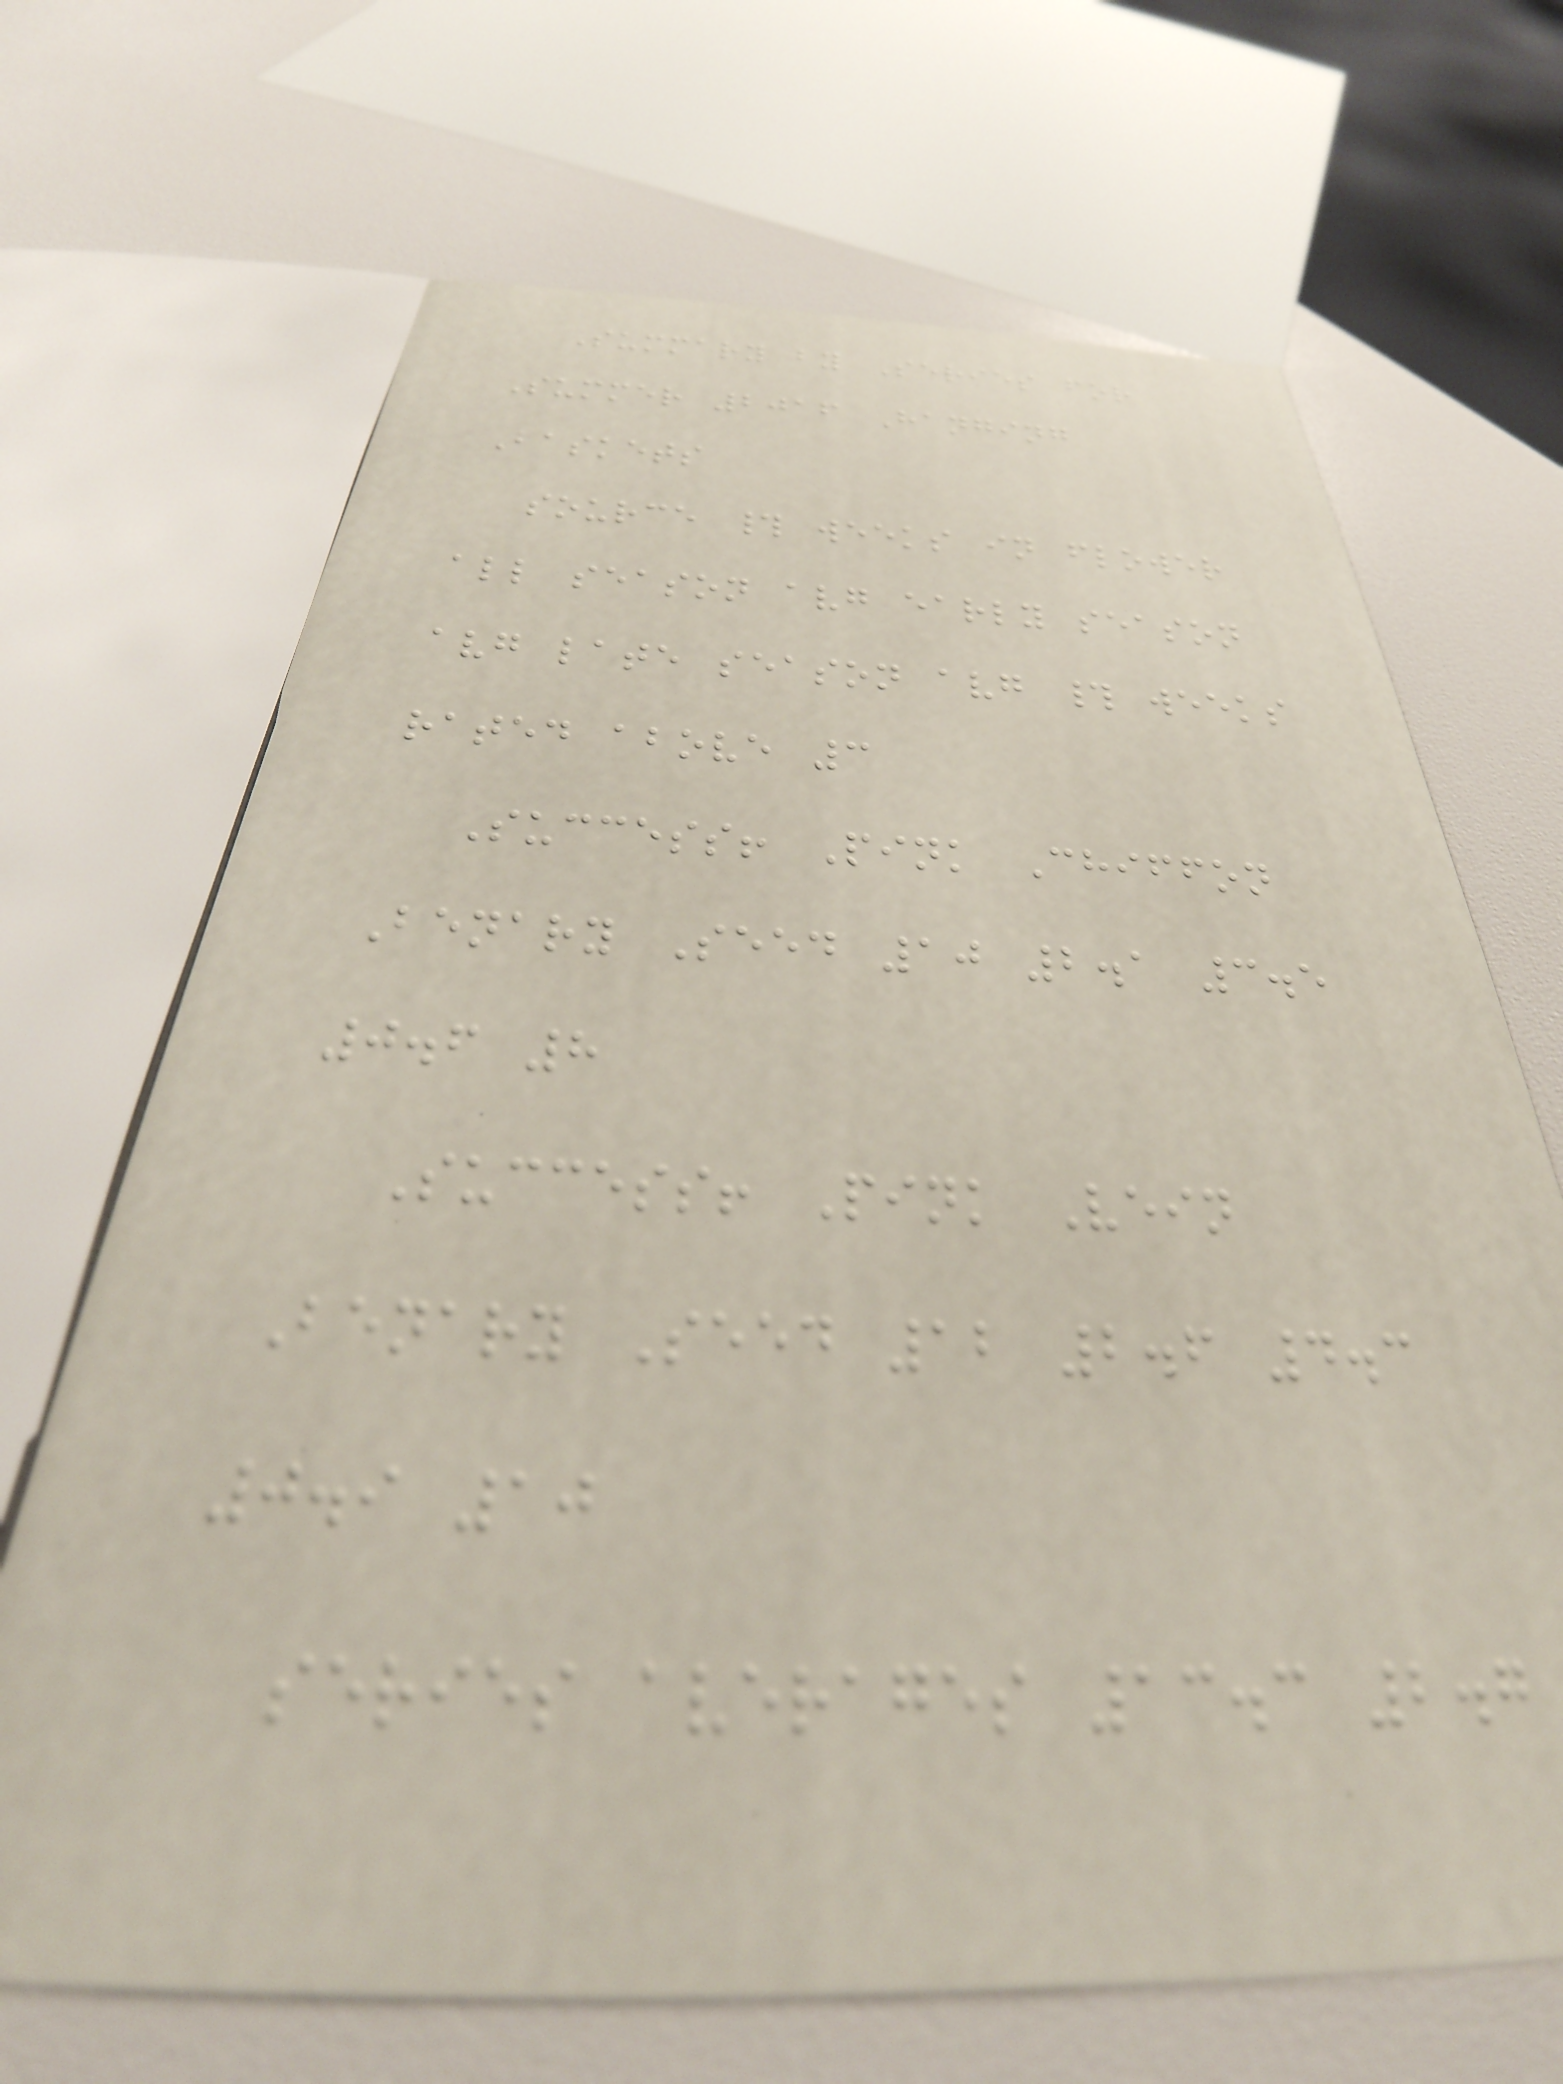Summary by Series for
Summer 2016 Hanging
Baskets
source # weeks in flower
all season avg early season
avg late season avg # weeks
rated above 3
Success! Pink Chiffon
Benary Seed 10 2.1 3.5
0.6 8
Success! Pink Vein
Benary Seed 12 2.6 4.3
0.9 10
series averages 13.3 2.7
